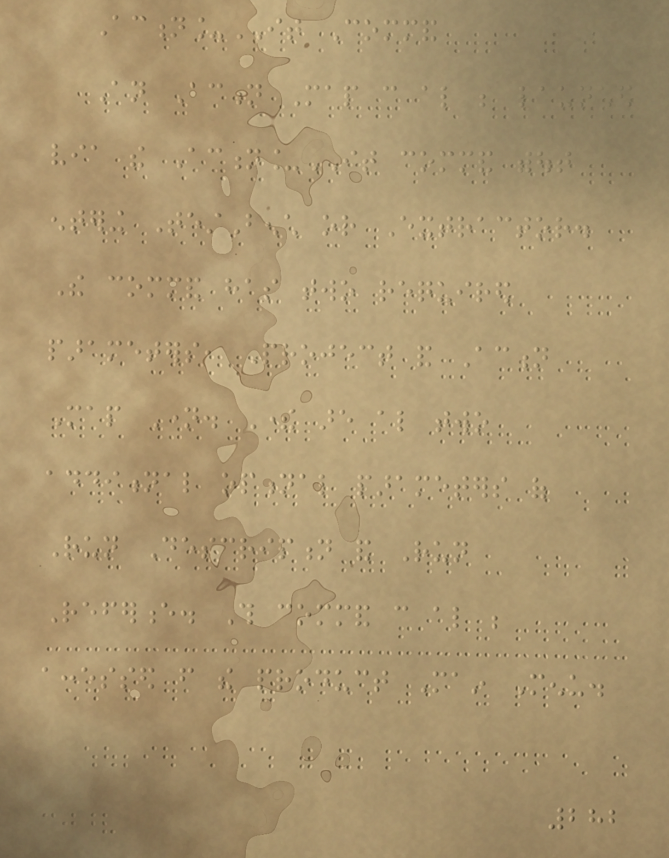Action_IT Command
An Action Map can also be launched
via the Action_IT command without
entering TestBench or Extractor.
The command has two required
parameters, Project and Action
Map Name. There are also two
additional optional parameters of
Run Description and Run
Reference. This command can also be
accessed from the product Main Menu.
282
